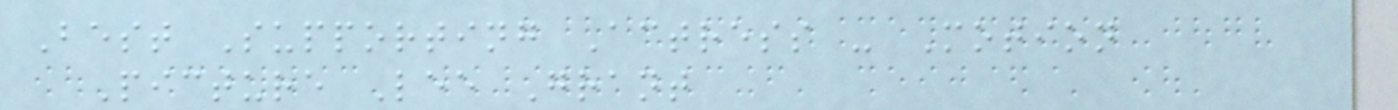Best Supporting Actress - Motion
Picture Lee Grant
